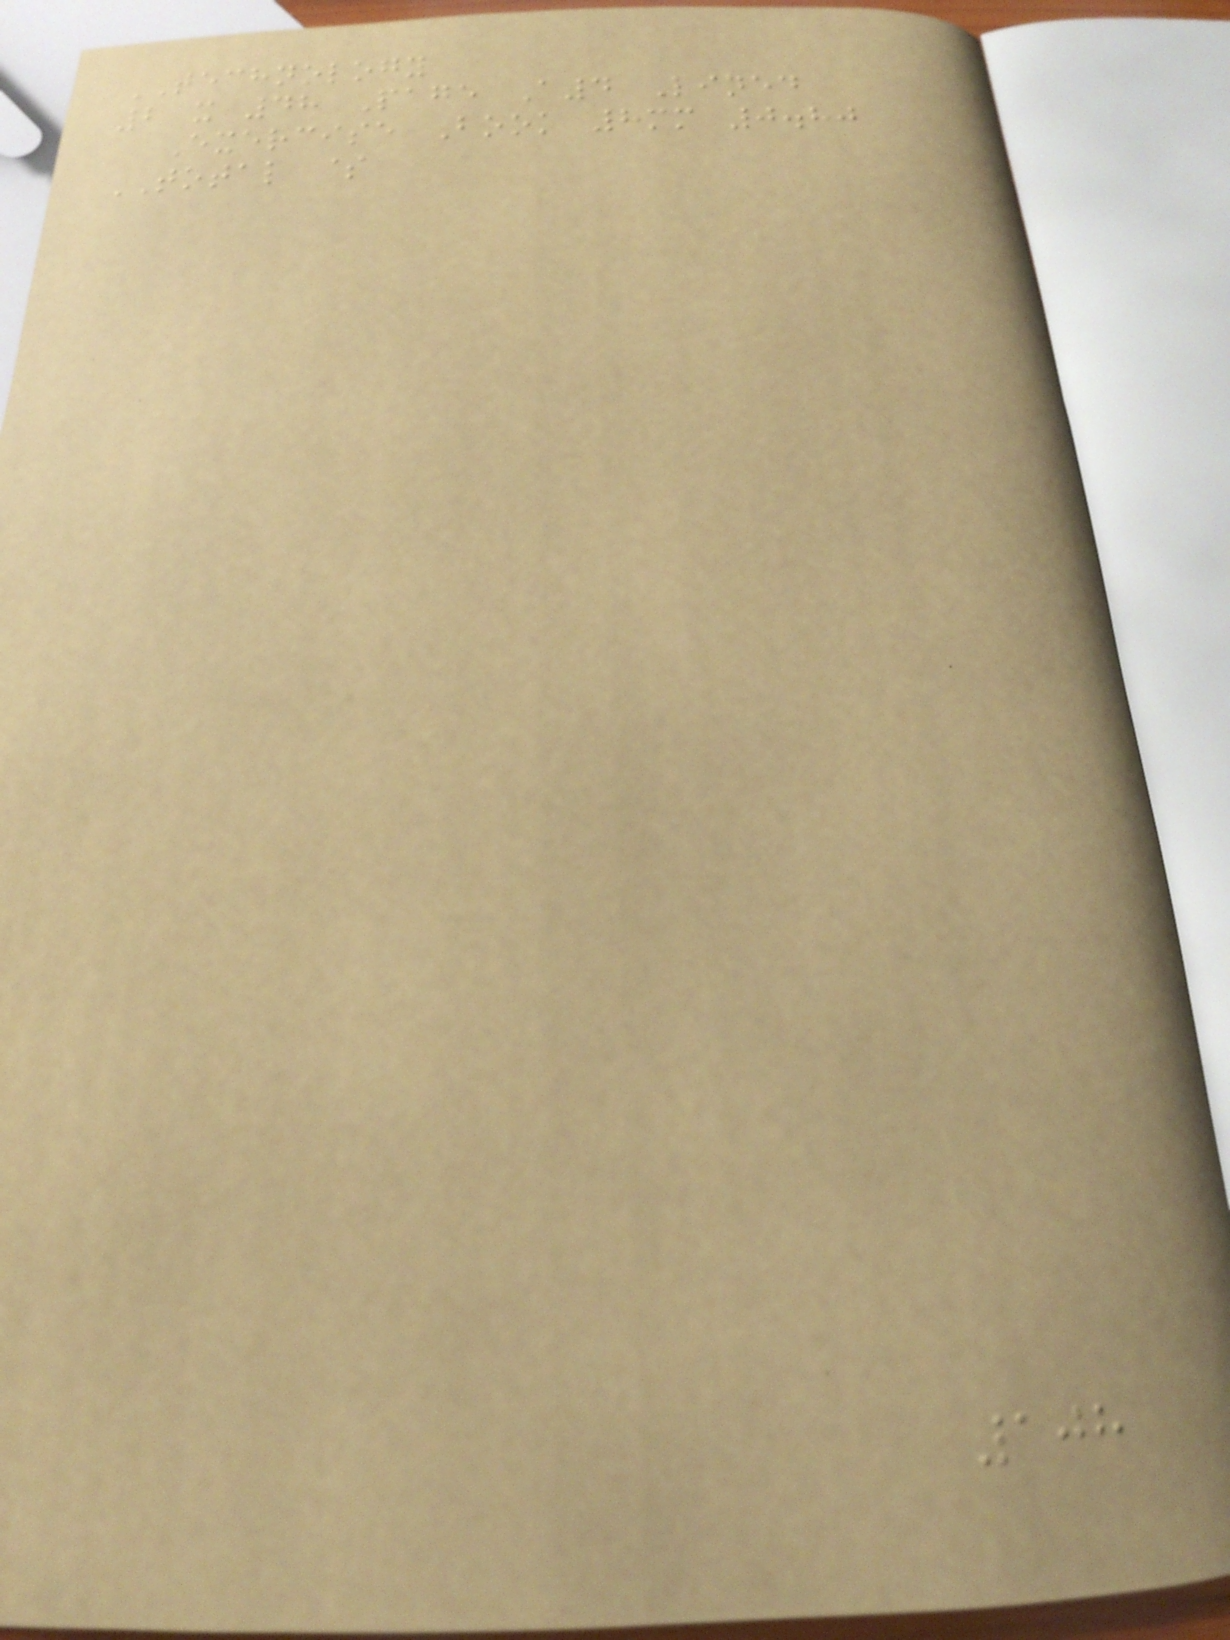TECHNOLOGY
2 x 48 Page A4 Lined
Exercise Book 8mm 0.80
TOTAL $
108
